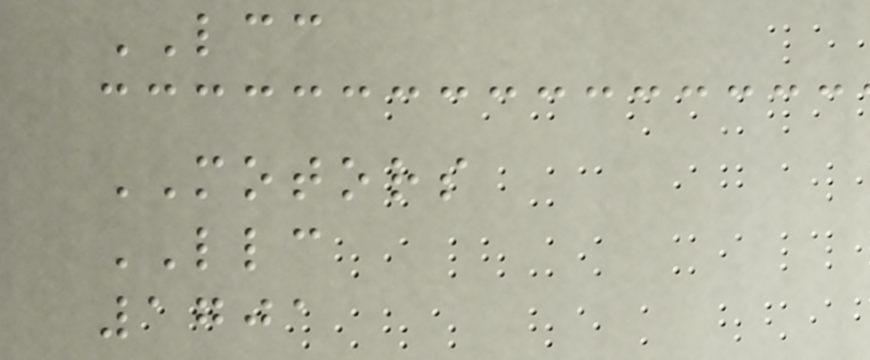LCC
MOTORS
LLC
1701
